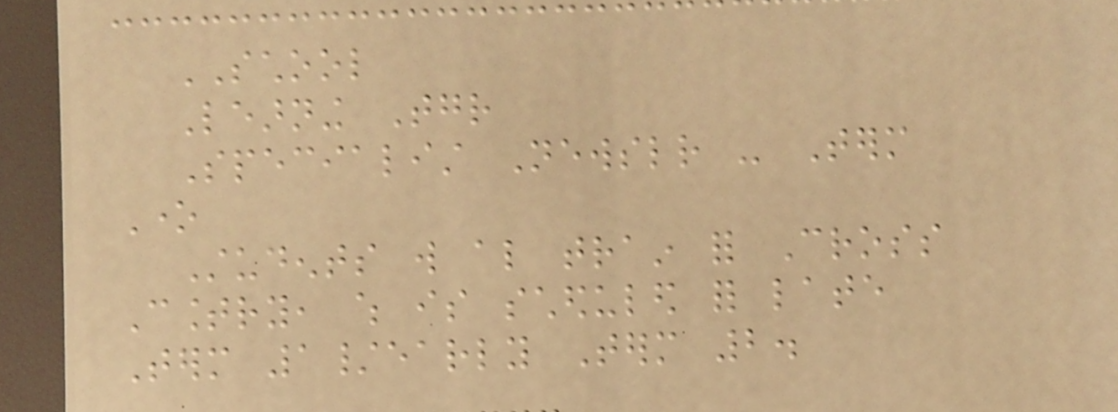SCHOOL
Learning Together
Specialist Newsletter - Term
One
Students will also train for Cross
Country, which is scheduled for late
Term 1/early Term 2.
